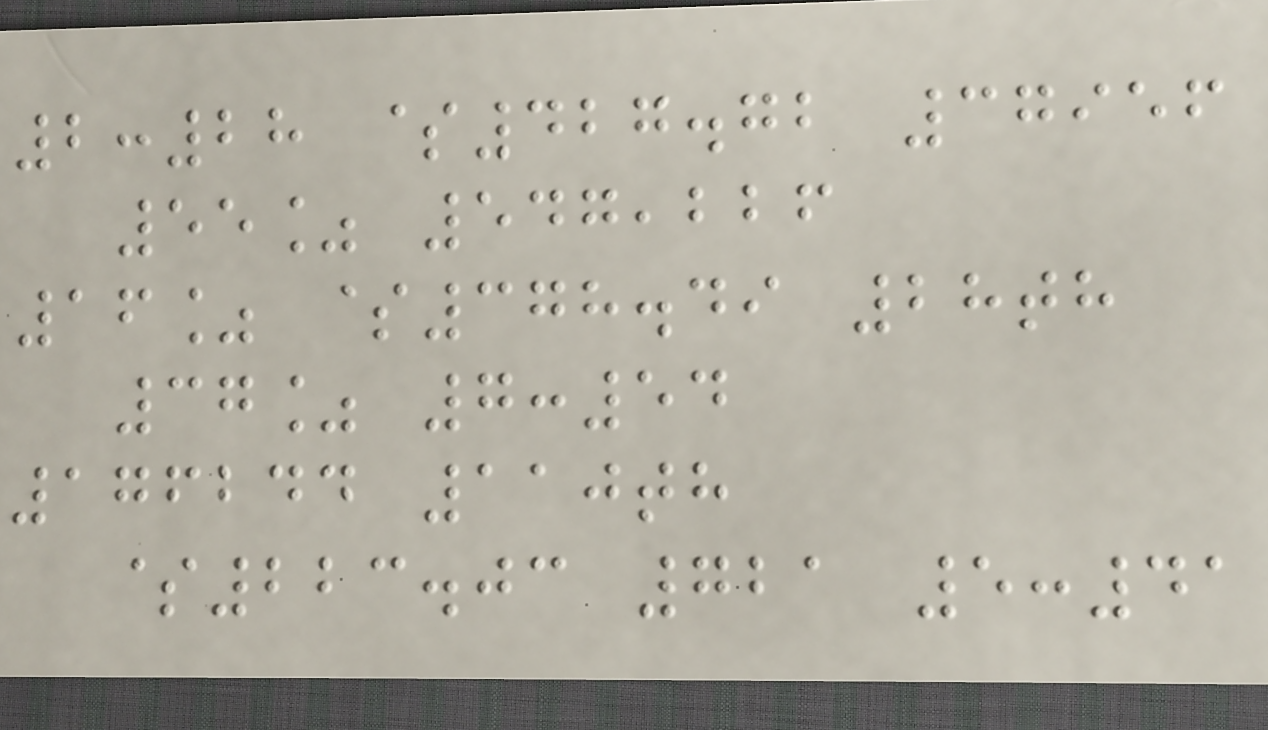2:28 $427.72 37956
55% 547,226
16% $378.49 28th
37% 7:54
176244 110th
$223.03 721 5:41
